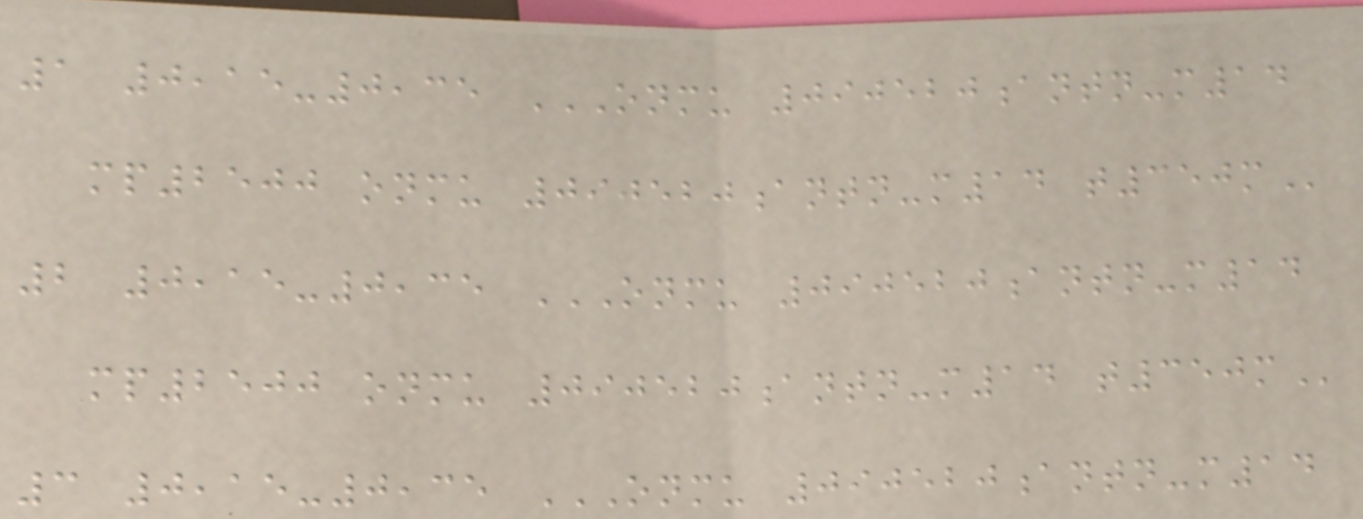1 0,15-0,35 ONMU 090520ANTN-M14
MP2500 ONMU 090520ANTN-M14 T350M
2 0,15-0,35 ONMU 090520ANTN-M14
MP2500 ONMU 090520ANTN-M14 T350M
3 0,15-0,35 ONMU 090520ANTN-M14
